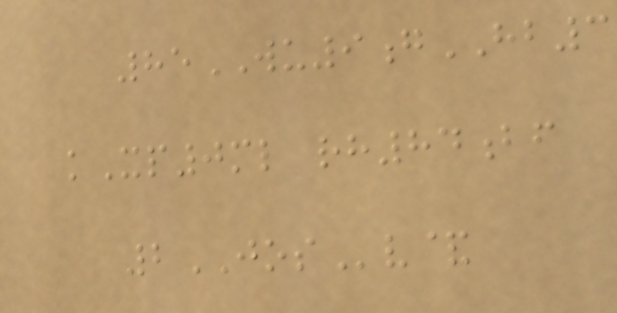85WU9gHB3
kXp0ml rh84bf
2JOSv&
